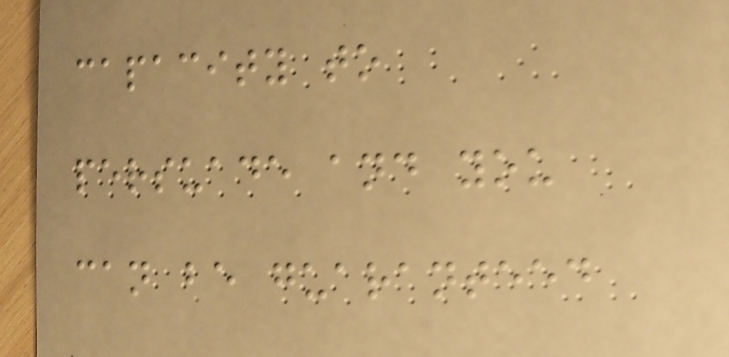capacity to
persuade and you
can be guaranteed
